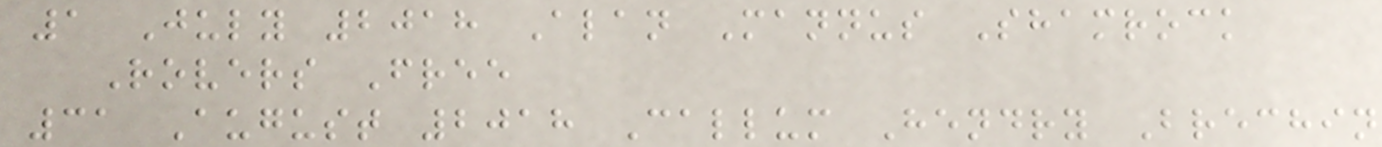1 July 2018 Alan Mannus Shamrock
Rovers Free
31 August 2018 Callum Hendry Brechin
